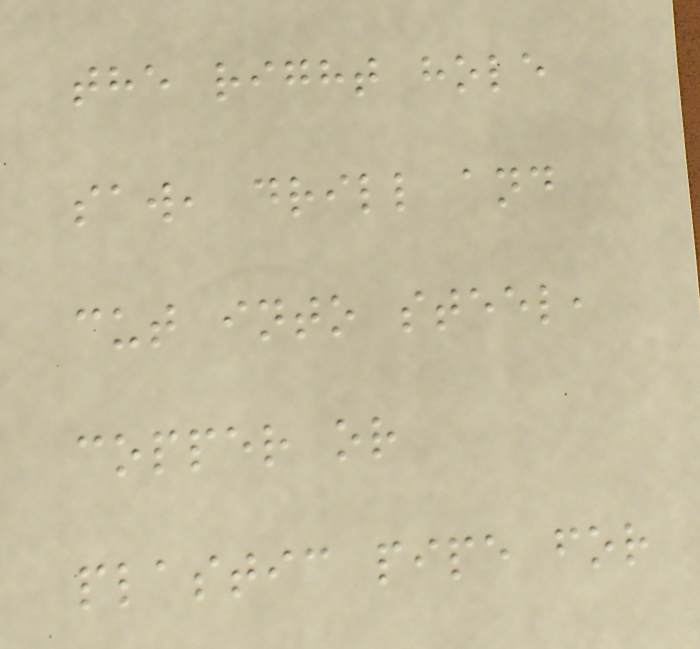the right hole
saw, drill and
cut into steel,
copper or
plastic pipe for
